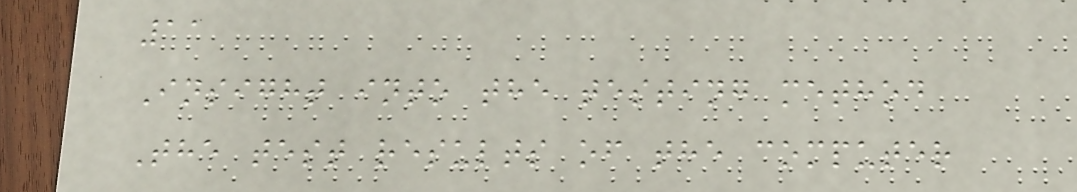11
Insight into the testing method
The test results of the computer
